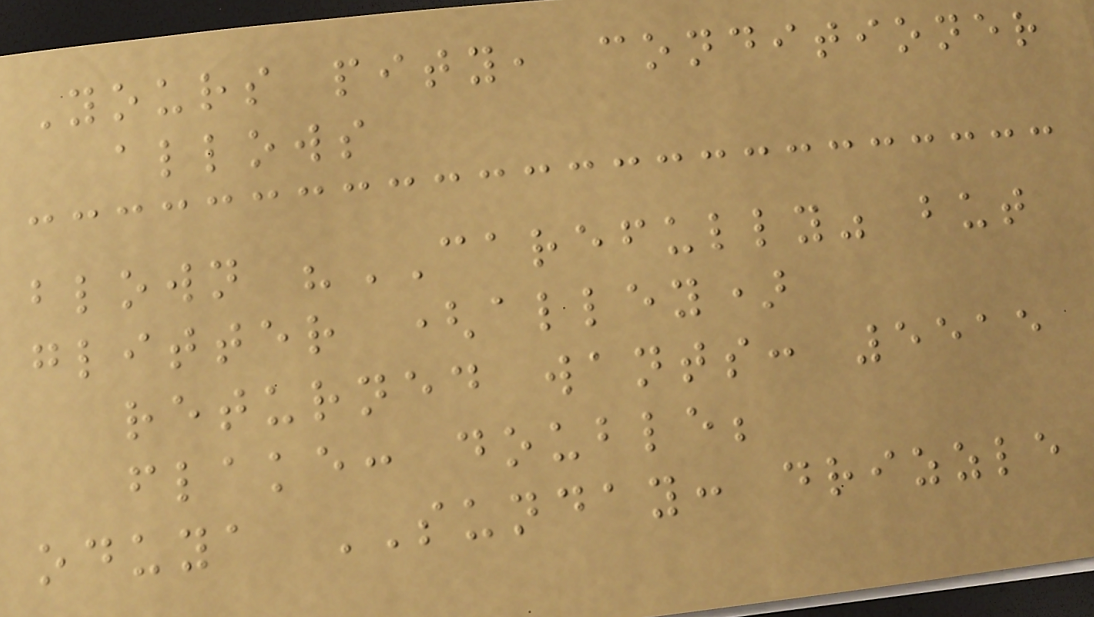Yours pity, conditioner
allows
blown "CAREFULLY" but
glitter (alley)
returned wants: 5515
flake: double;
oduya SUNDAY: drizzle
